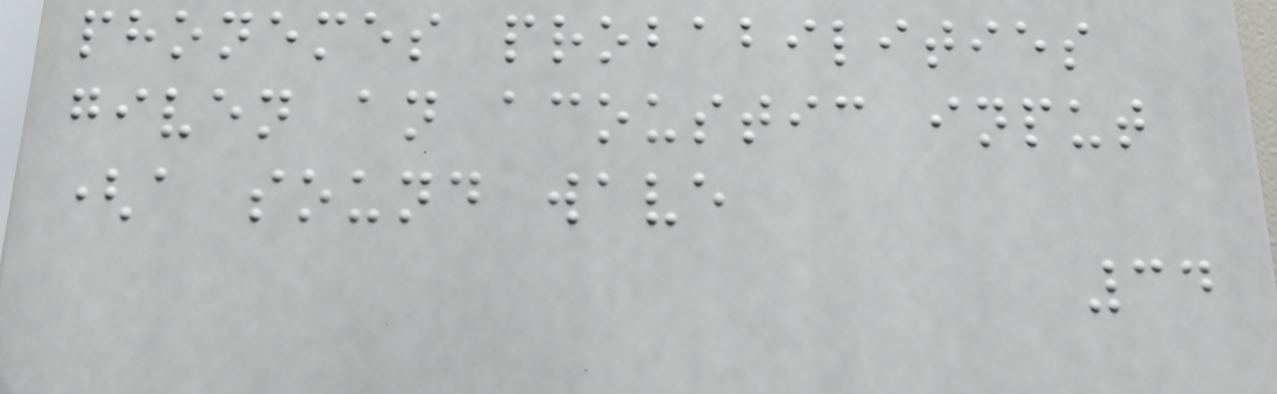phonemes probabilities
given an acoustic input
(a sound wave
34
